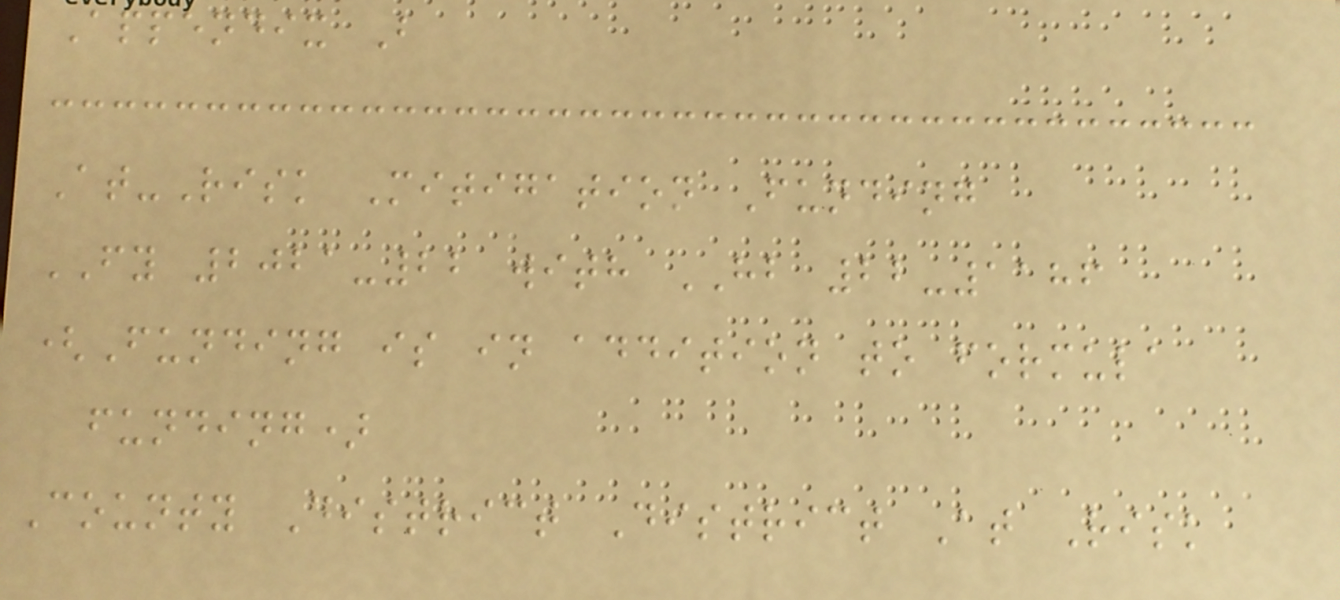Appendix B
At-Risk Mitigation Funding
FY 2021-22 with HB 22-1186
(Funding is in addition to formula
funding)
County District District At Risk
